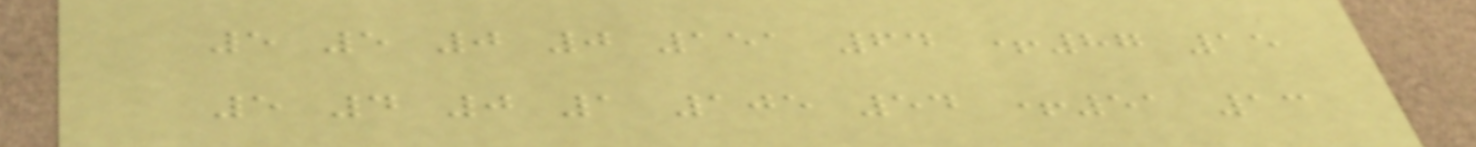5 5 0 0 151 64 +87 15
5 4 0 1 105 54 +51 13
